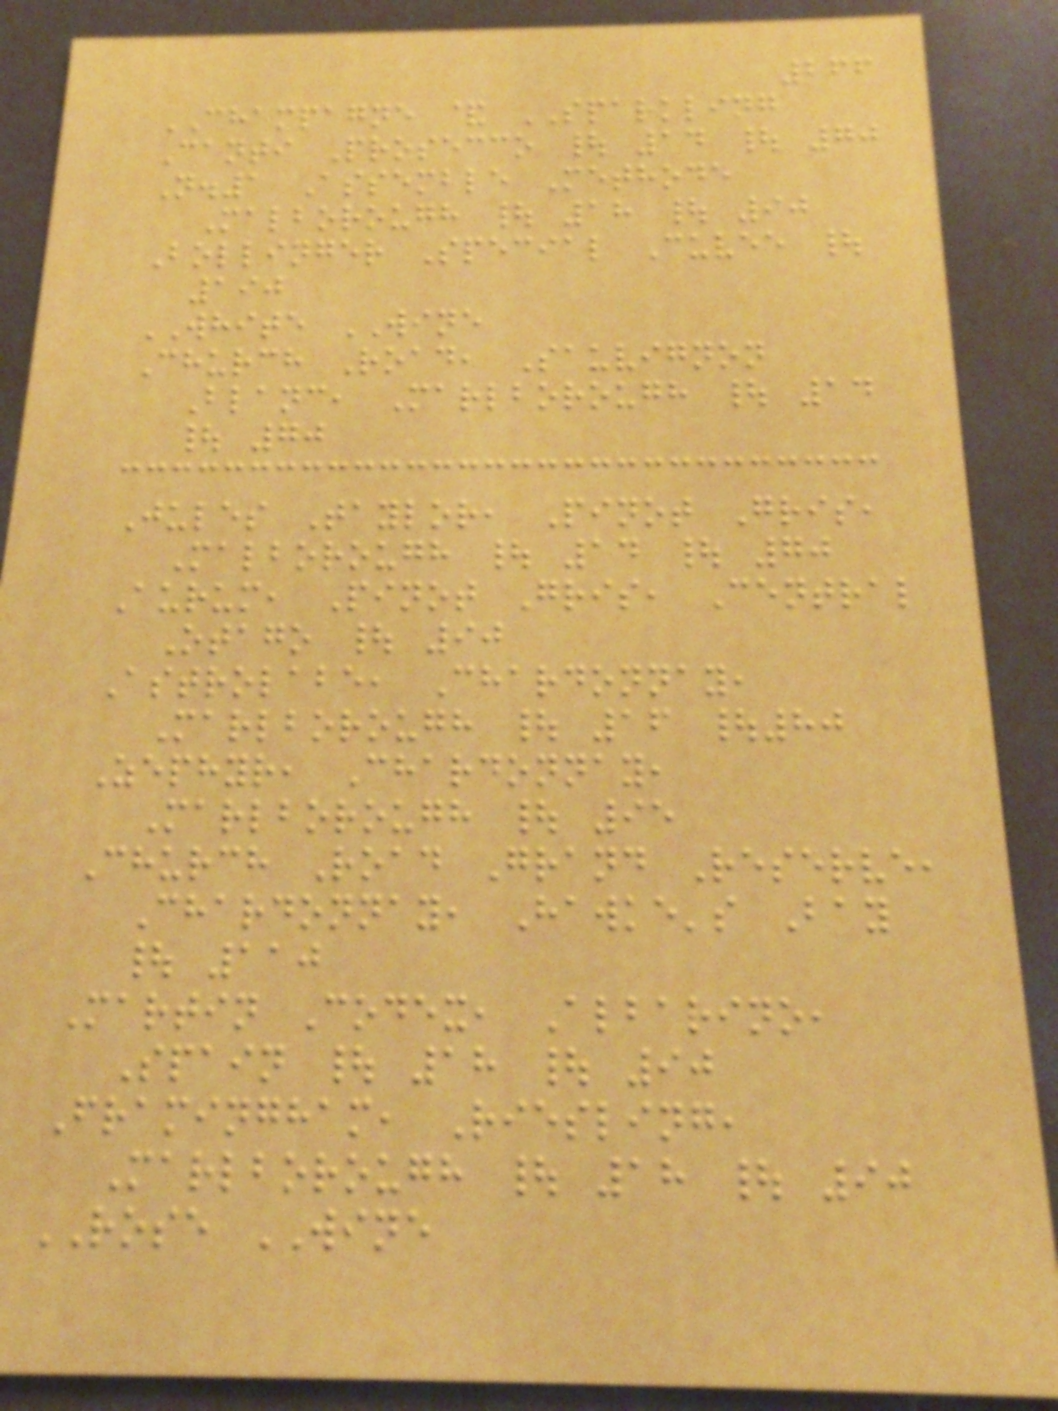266
CHAMPAGNE & SPARKLING
Canti Prosecco | 14 | 70
N.1 Assemble Methode
Malborough | 18 | 90
Bollinger Special Cuvee |
190
WHITE WINE
Church Road, Sauvignon
Blanc, Marlborough | 14
| 70
Jules Taylor, Pinot Gris,
Malborough | 14 | 70
Aurum, Pinot Gris, Central
Otago | 90
Astrolabe, Chardonnay,
Marlborough | 16 |80
Zephyr, Chardonnay,
Marlborough | 95
Church Road Grand Reserve,
Chardonnay, Hawke's Bay
| 110
Martin Codex, Albarino,
Spain | 18 | 90
Framingham, Riesling,
Marlborough | 18 | 90
ROSE WINE
